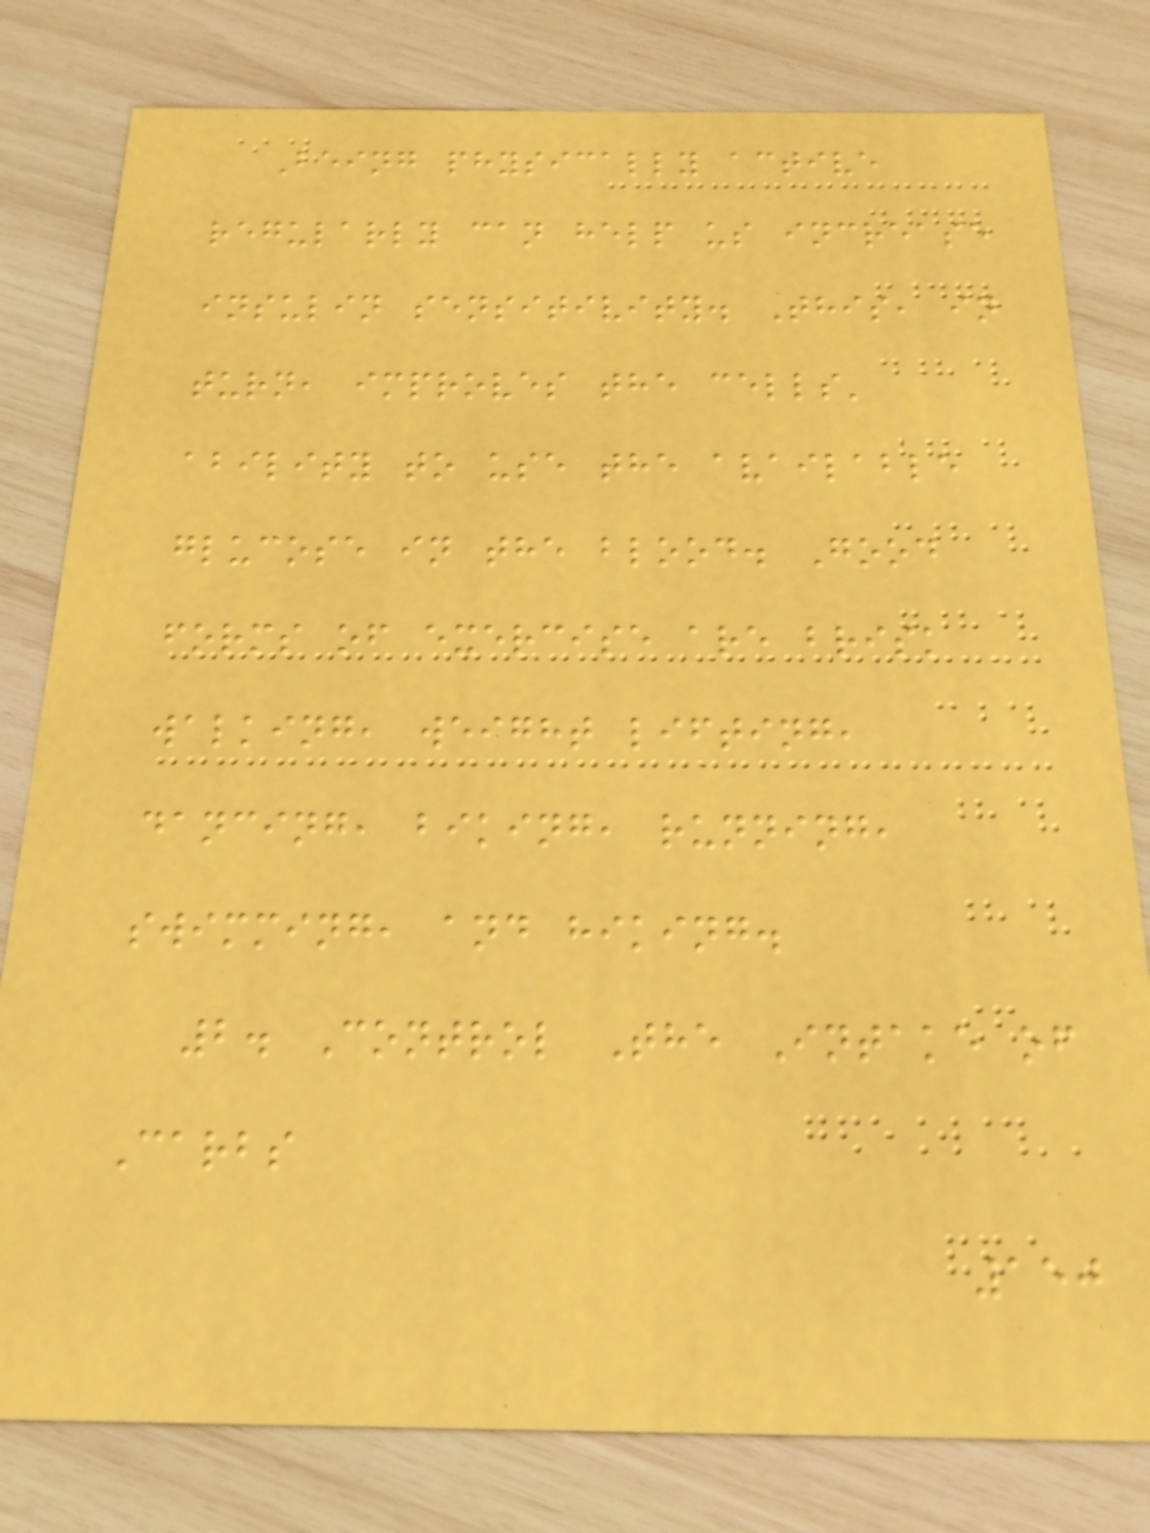Being physically active
regularly can help us increase
insulin sensitivity. This, in
turn, improves the cells'
ability to use the available
glucose in the blood. Good
forms of exercise are brisk
walking, weight lifting,
dancing, biking, running,
swimming, and hiking.
2. Control The Intake of
Carbs
150
